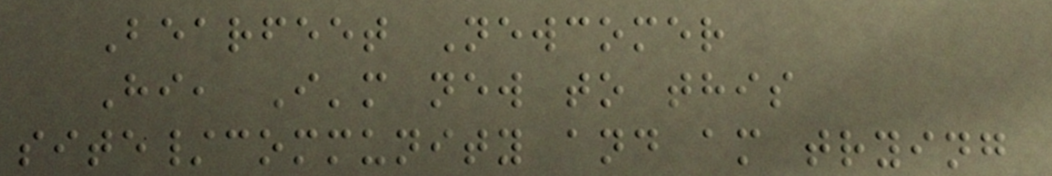Bearfeet Newcomer
Hi, I'm new to this
site/community and am trying
